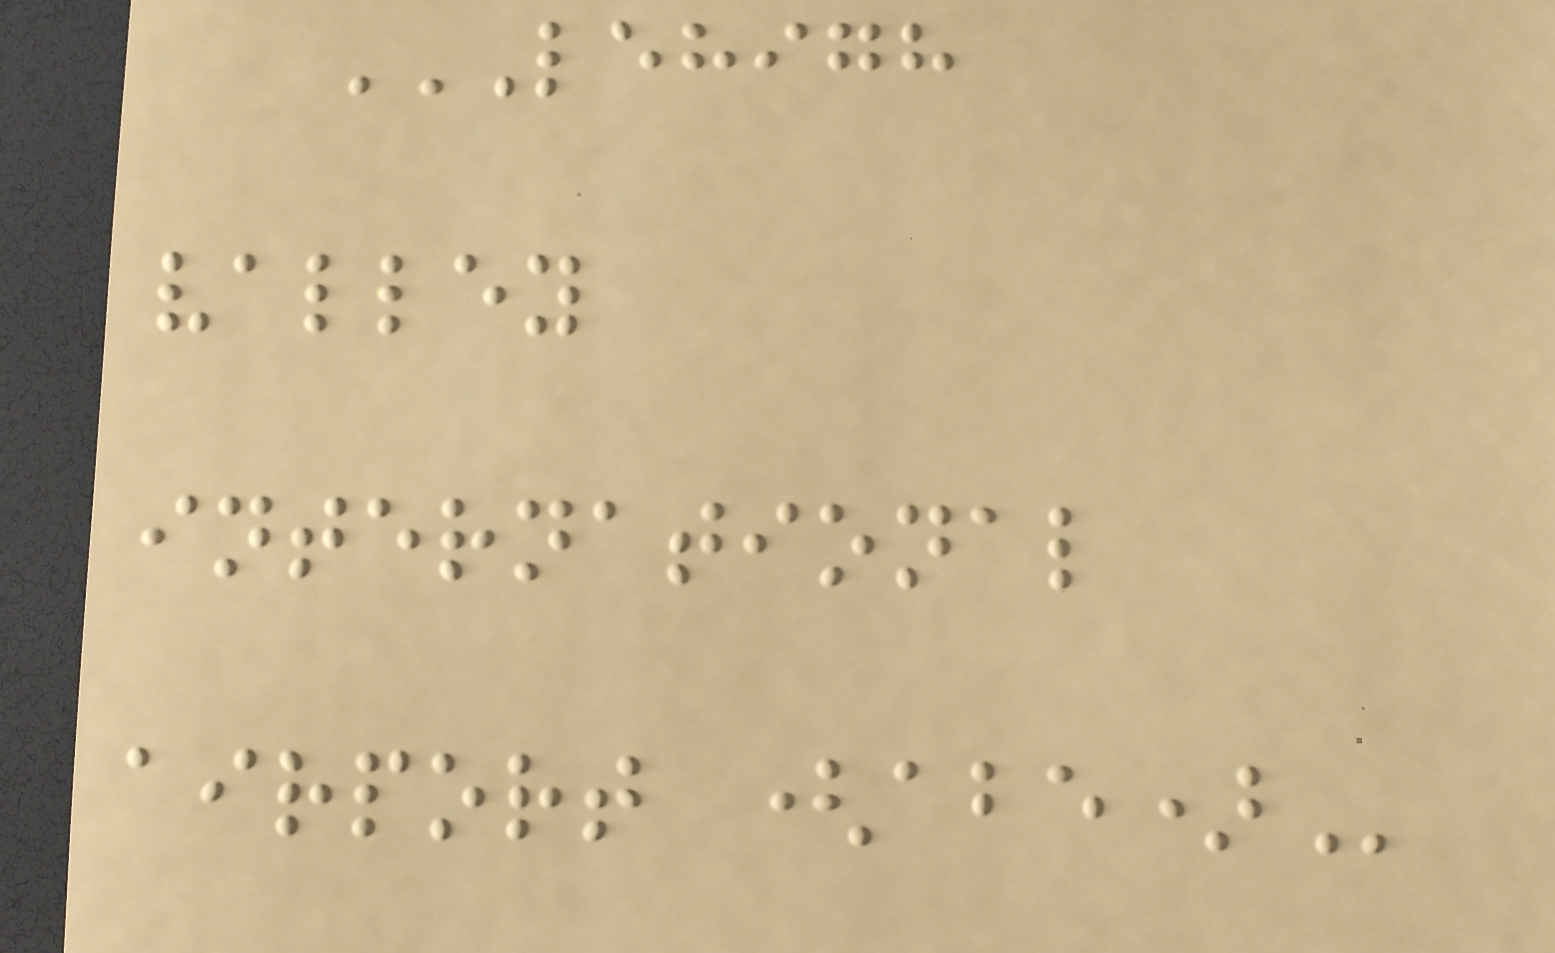LEHIGH
VALLEY
INTERNATIONAL
AIRPORT (ABE)
